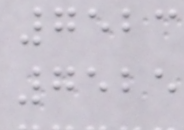7523
7525
